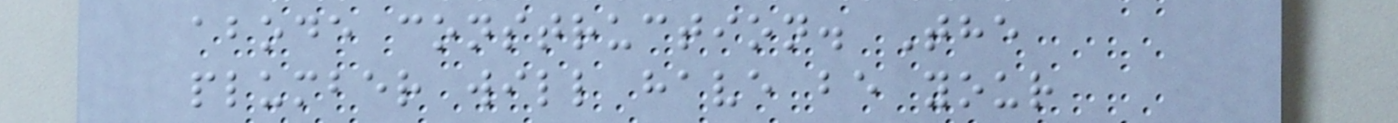abode construction. The
plumber will have be your
